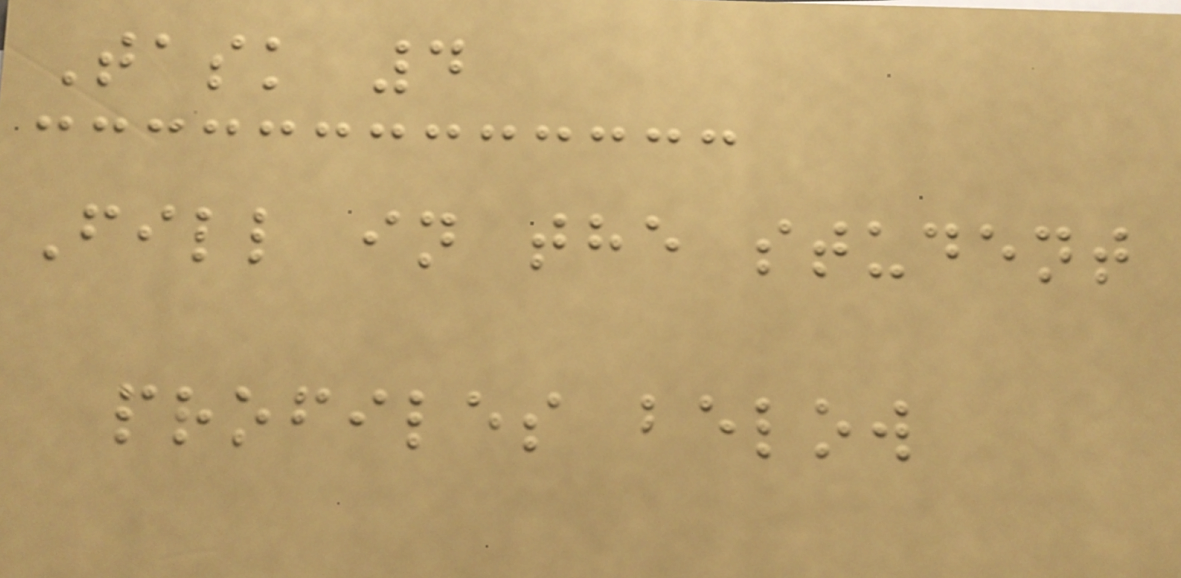Task 4
Fill in the student
profiles below
